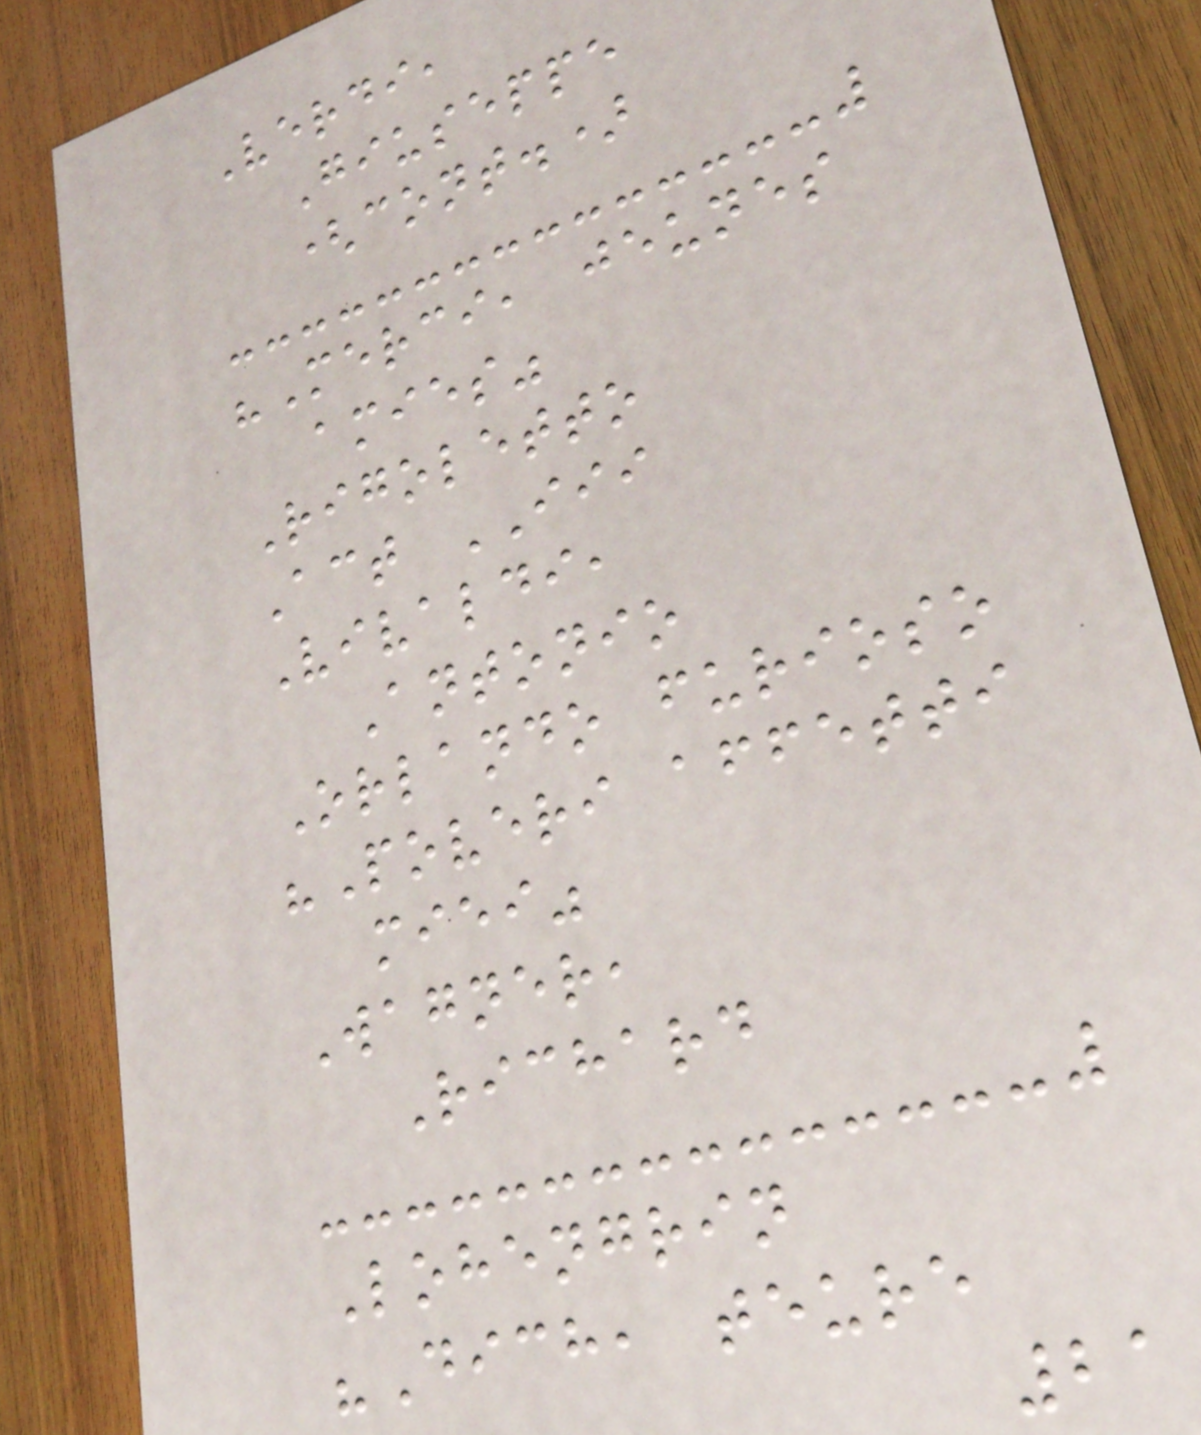Verdi,
Giuseppe
(cont.)
"Merci, jeunes
amies"
Rigoletto
Act III
Vivaldi,
Antonio
Orlando furioso
"Poveri affetti
miei"
Wagner,
Richard
Lohengrin
"Dich, teure
21
